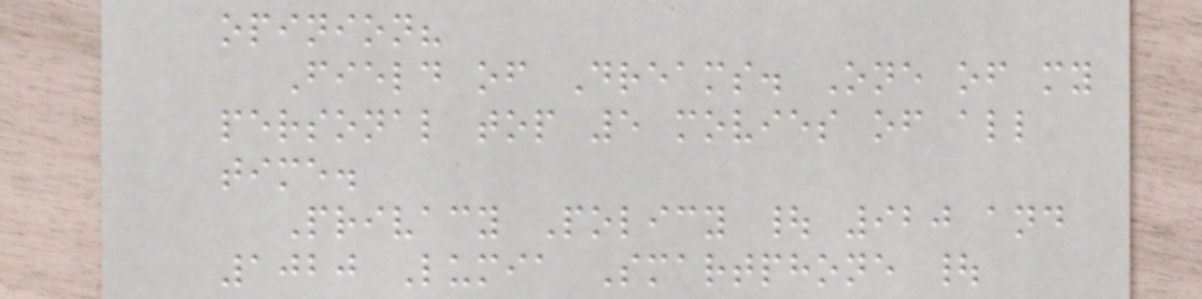opinion?
Field of Dreams. One of my
personal top 5 movies of all
time.
Privacy Policy | 920 and
1020 Lumia Smartphone |
